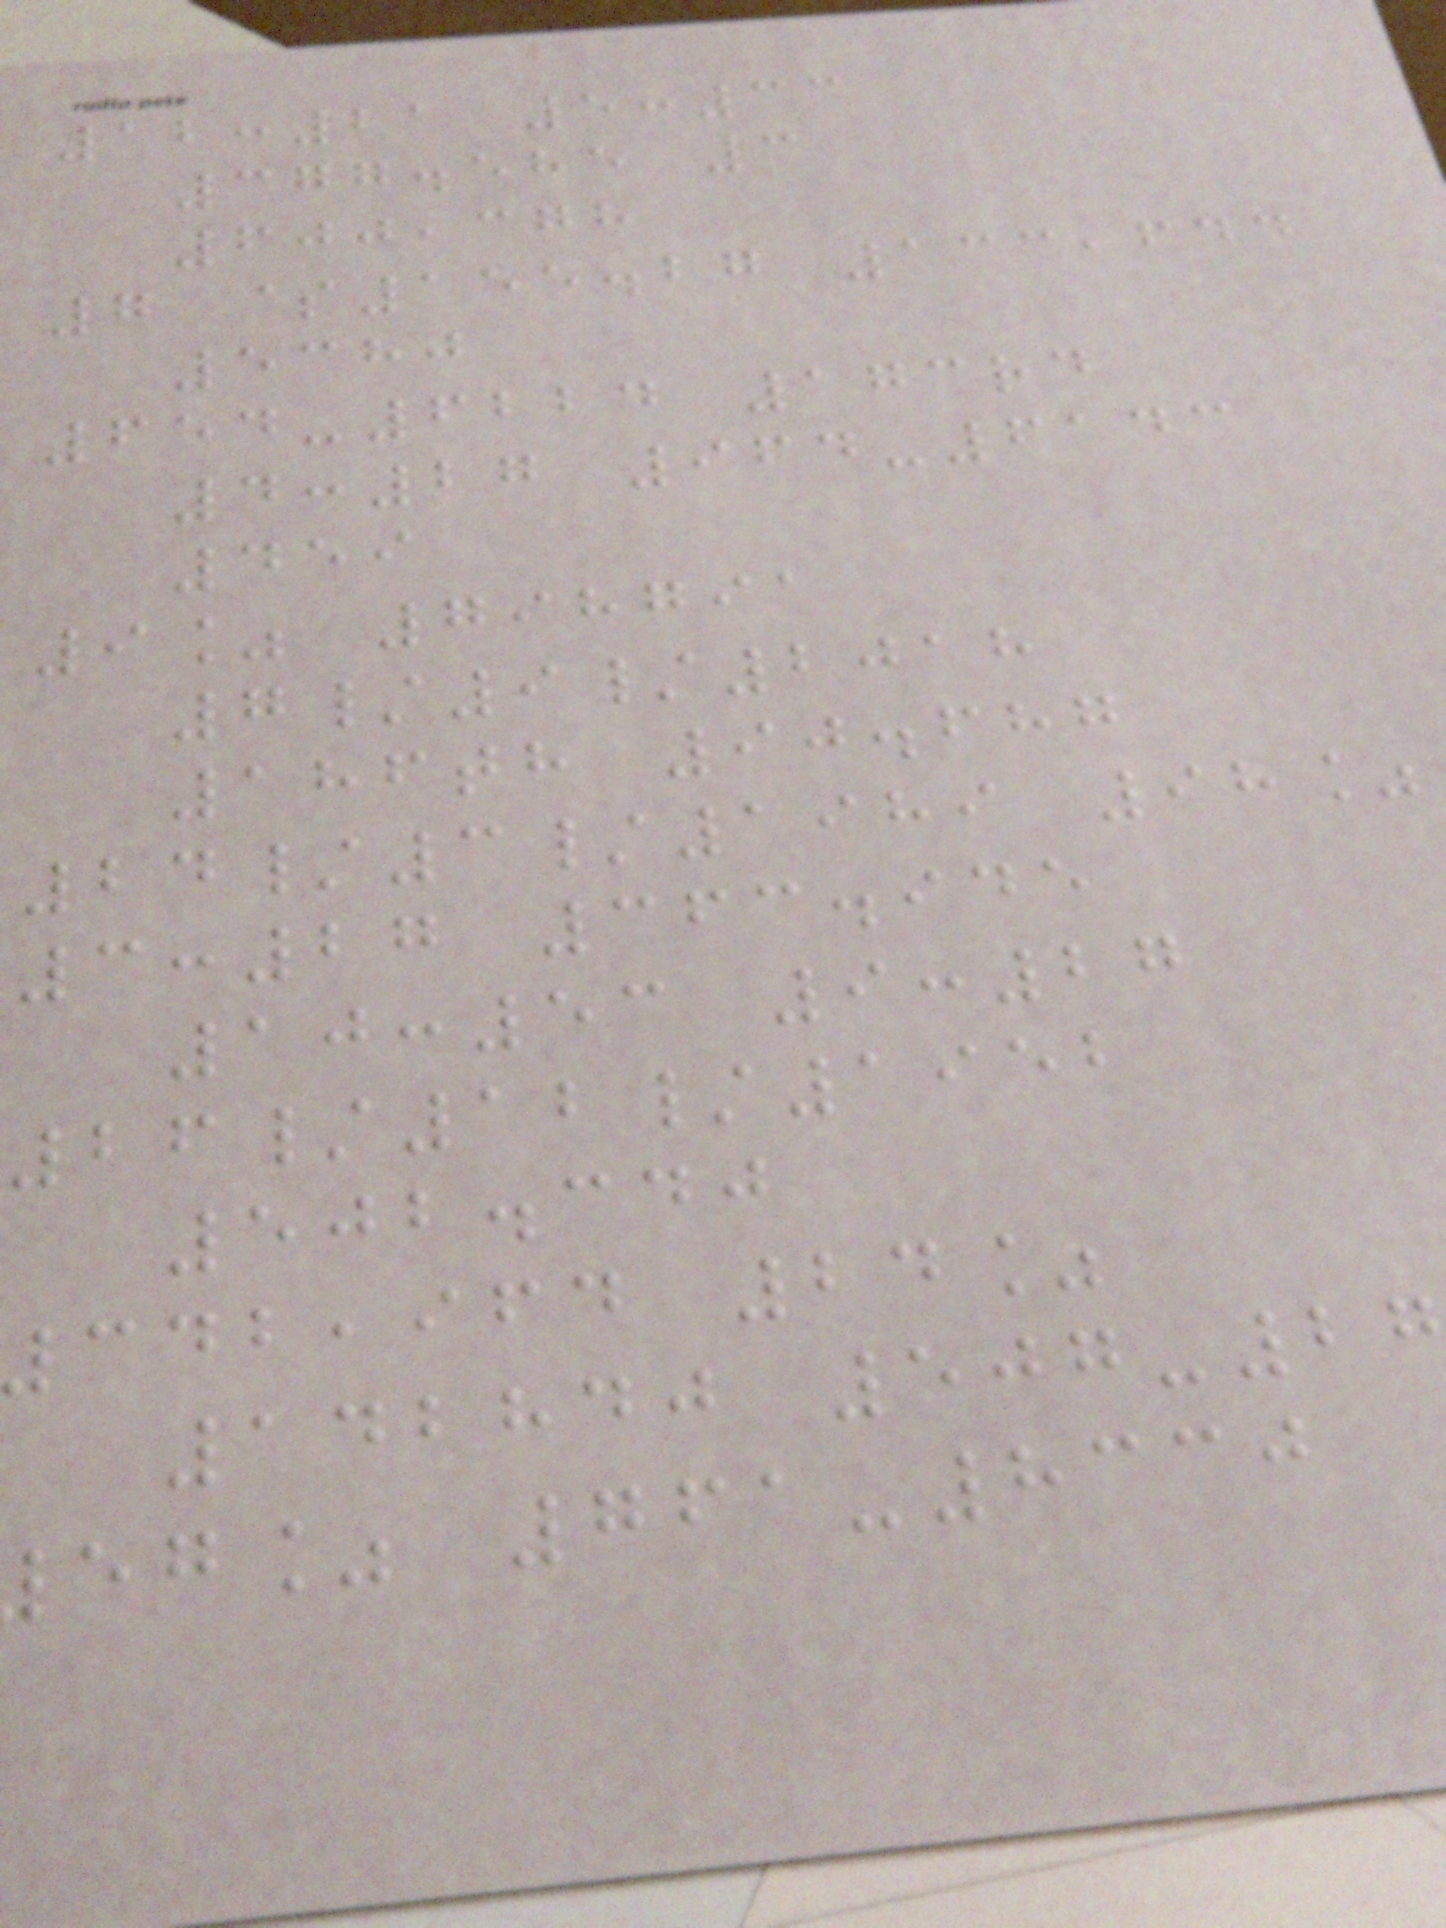12:21 5:33
377.585 3
600,378
7 $155.27 133,644
5380
654-6224 173rd
4:27 964-6143
459
9% 798791
7/9/2018
186th 90.687
24/3/1989 98%
3:27 363.945
10:53 9:27
26/12/1952
502.340
342,964 24%
142840 507-2
eg% 761-8330
